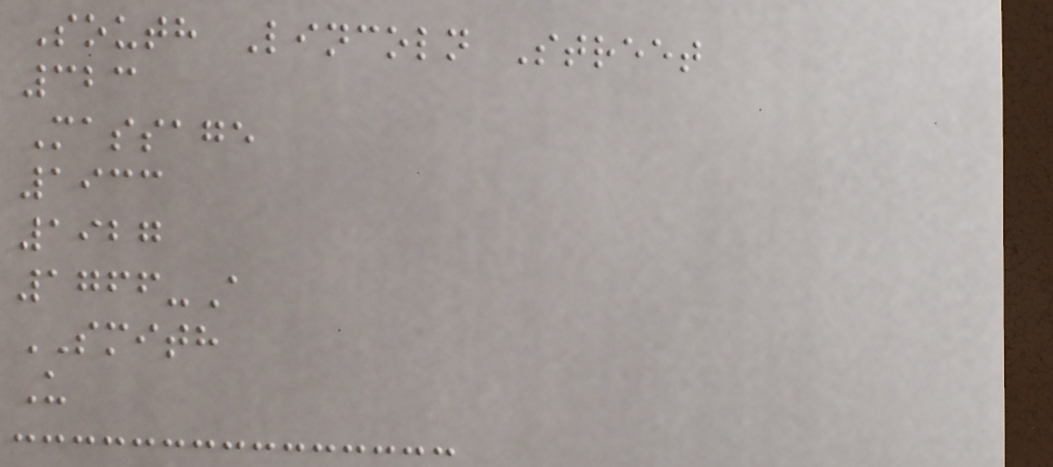South Lincoln Street
323
Massage
1933
1927
1766-A
SMITH
U
